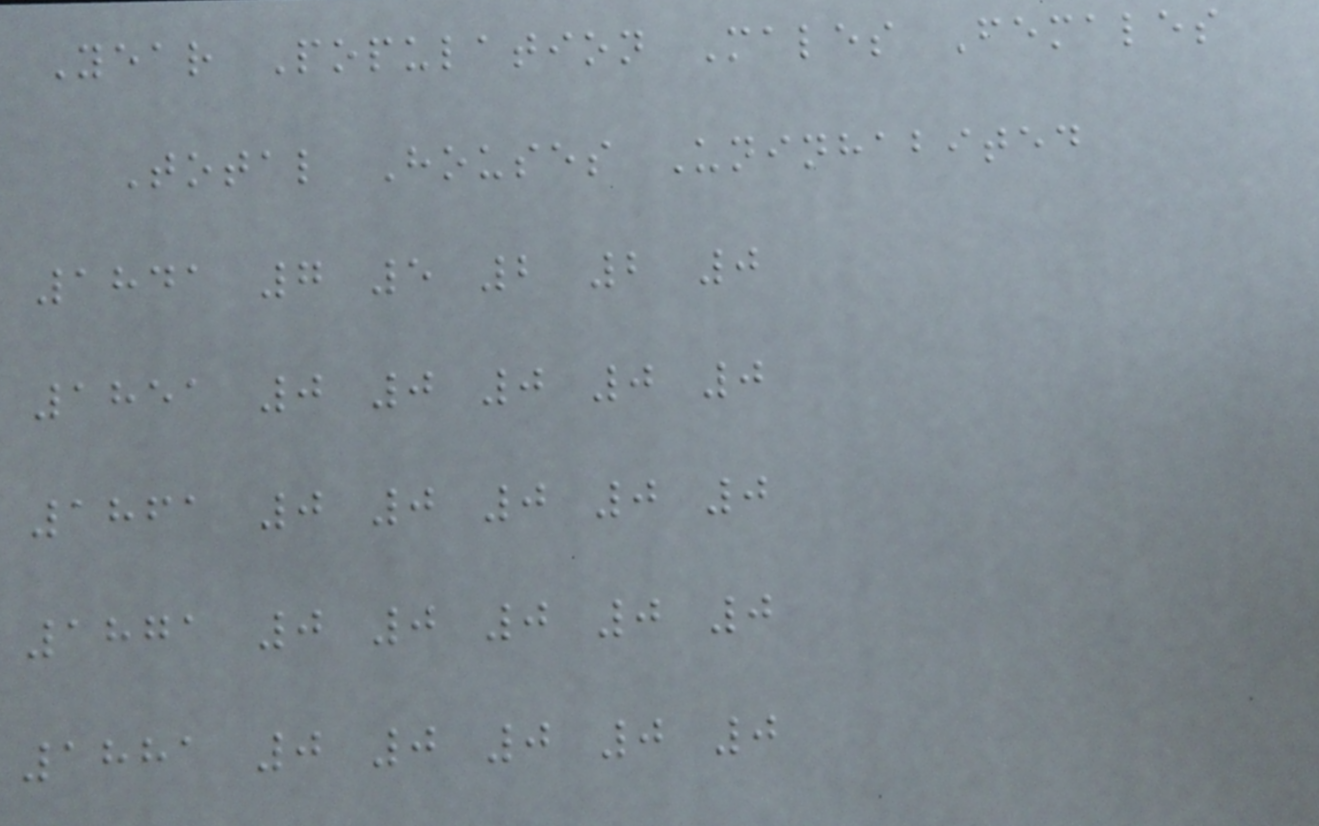Year Population Males Females
Total Houses Uninhabited
1841 7 5 2 2 0
1851 0 0 0 0 0
1861 0 0 0 0 0
1871 0 0 0 0 0
1881 0 0 0 0 0
